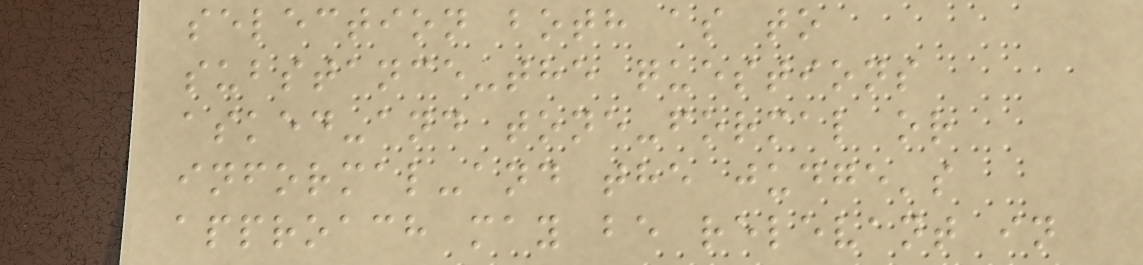selection both as to
substance-the questions
asked-and tone-formal or
informal-and the judge's
approach may be relevant in
